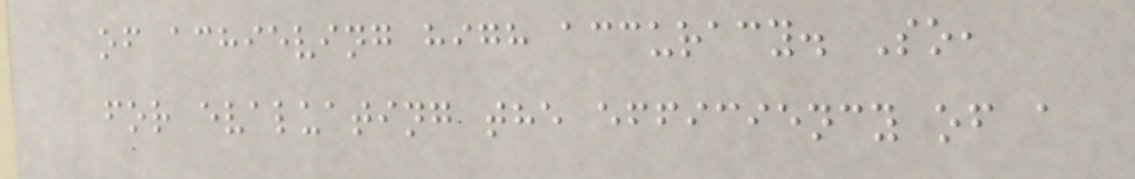of achieving high accuracy. So,
for evaluating the efficiency of a
